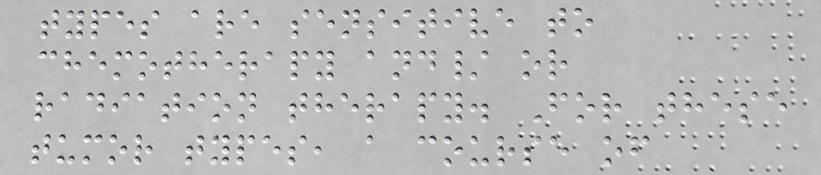types are sensitive to
chemotherapy and/ or
radiation therapy. For these
tumor types, a course of
